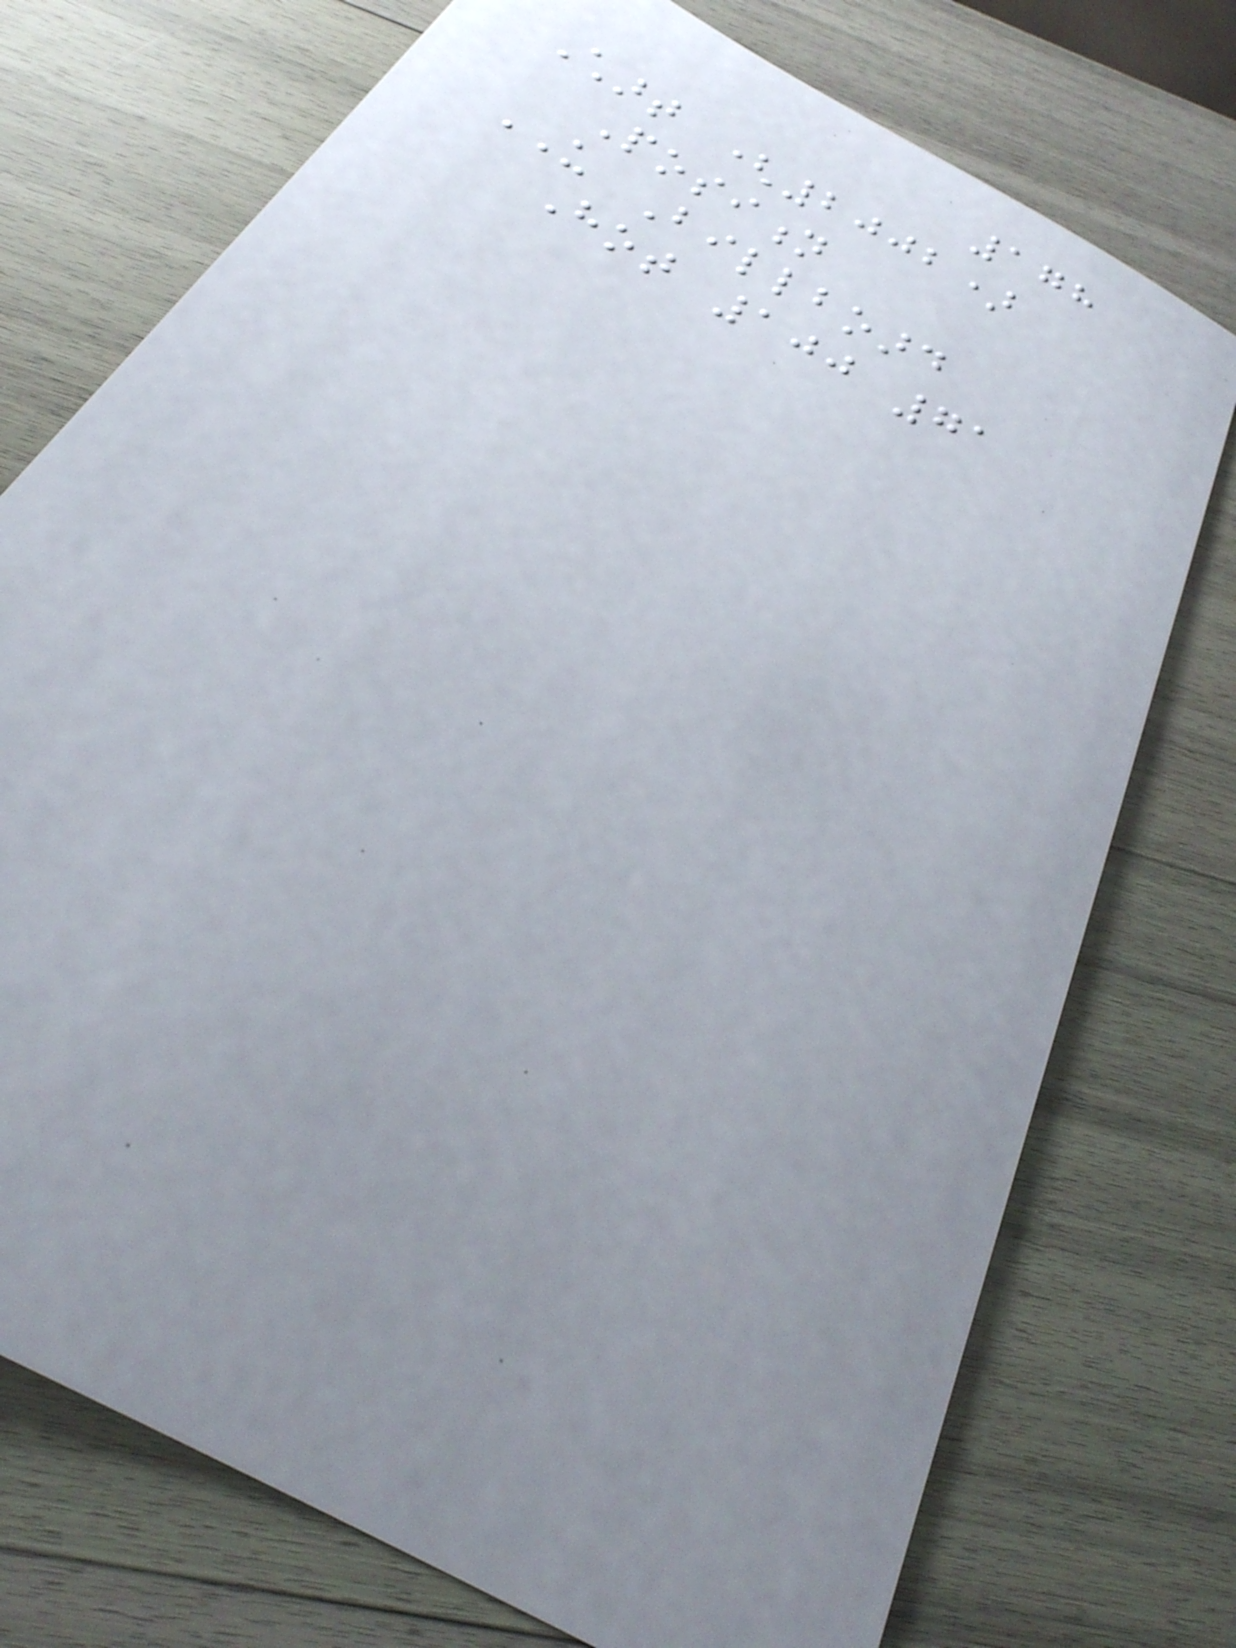178
Chart (2002)
Position
US Billboard
Hot 100 71
